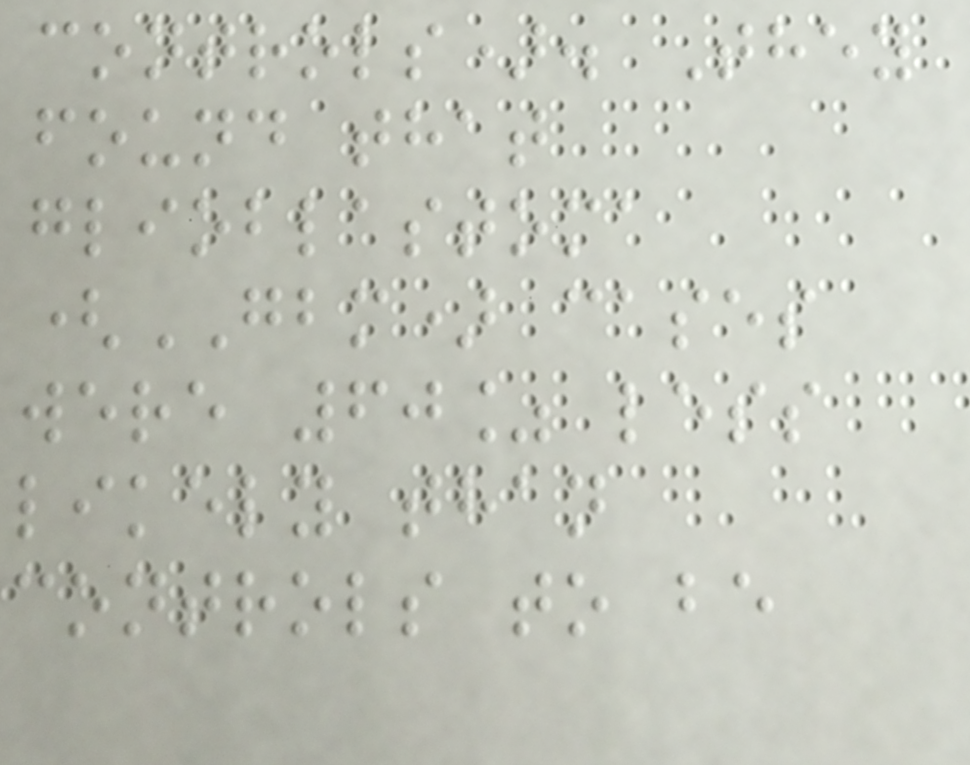controls). They
found that
glioblastoma
(GBM) cases
were 60% less
likely than
controls to be
